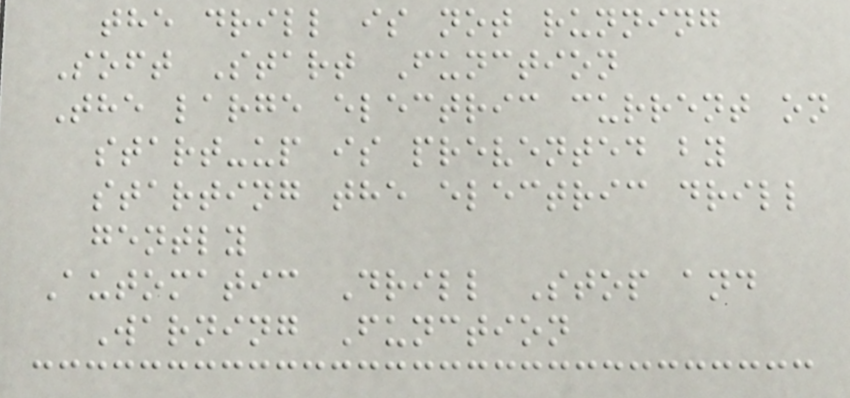the drill is not running
Soft Start Function
The large electric current on
start-up is prevented by
starting the electric drill
gently
Automatic Drill Stop and
Warning Function
